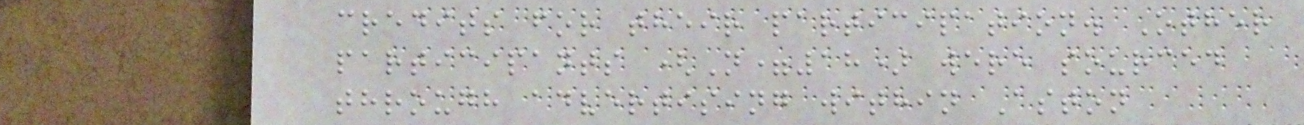credits for their participation. Other
participants (N=18) were sourced
through advertising within Aston
